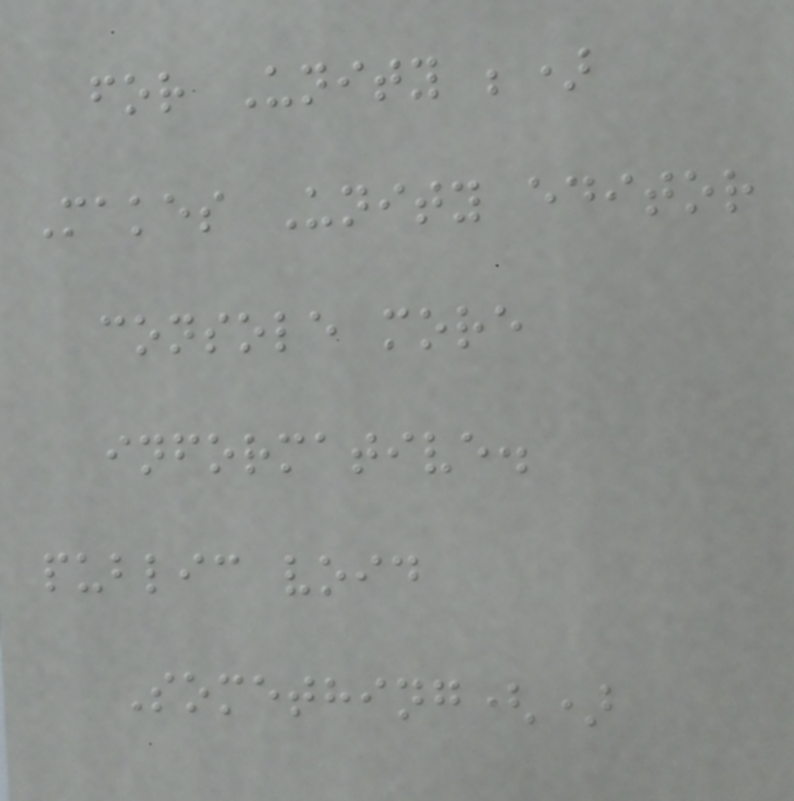for Unity ;)
Makes Unity editor
console more
informative.
public void
Something()
